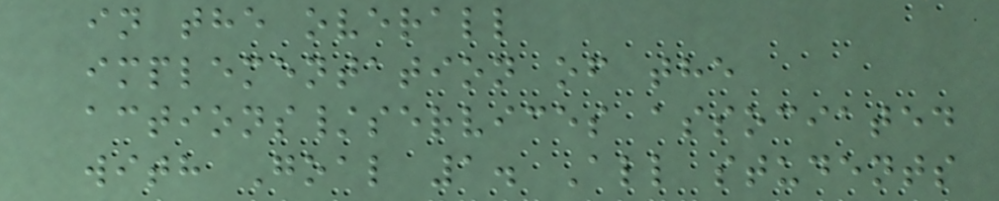in the overall
implementation of the
actions/services associated
with Goal 1. All students
